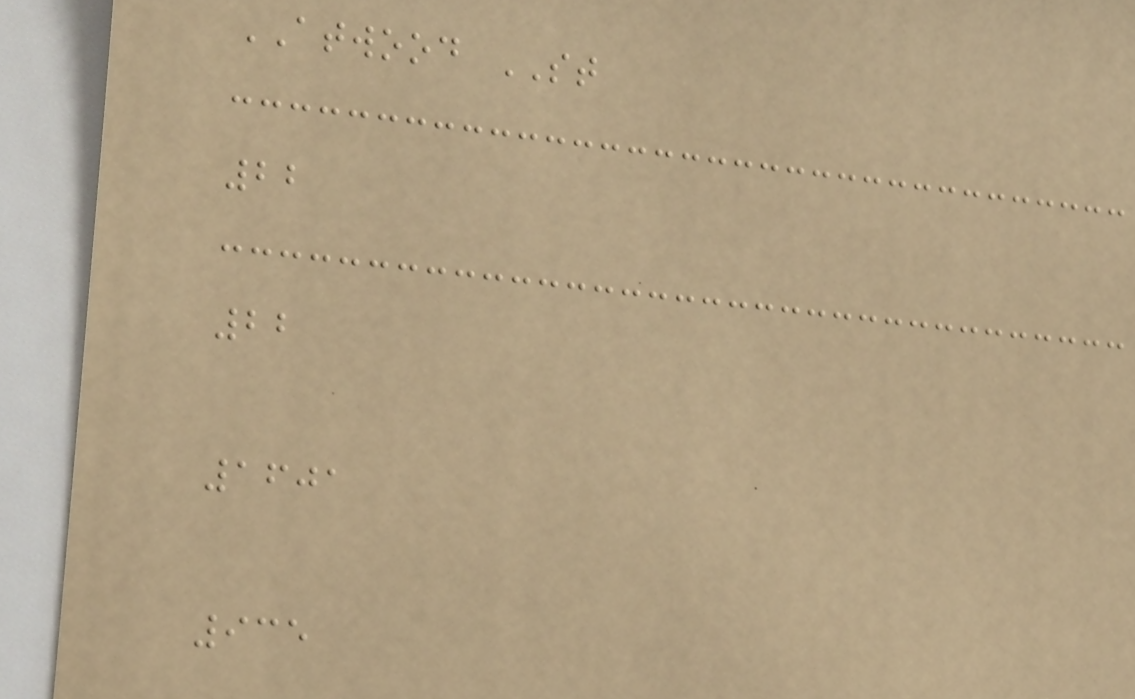ATWOOD ST
22
22
1601
935
